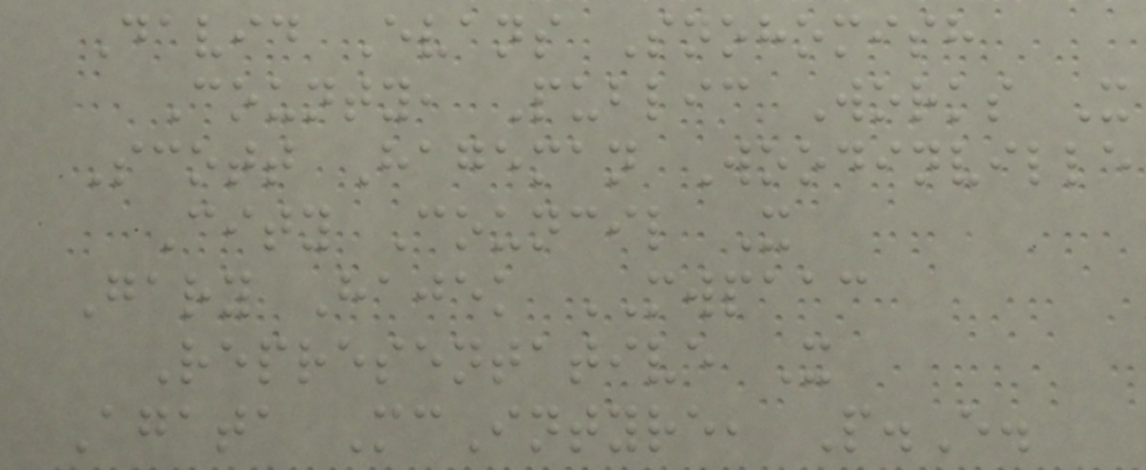David Evans Snohomish
County, Public Works X
Scott Hageman Woodinville
City Council X
Gary Hajek MWPAAC
Representative X
Agata McIntyre, P.E.
